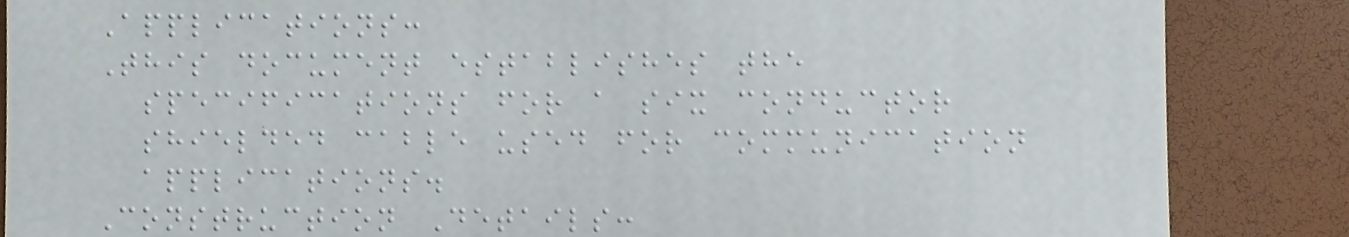Applications:
This document establishes the
specifications for a six conductor
shielded cable used for communication
applications.
Construction Details:
